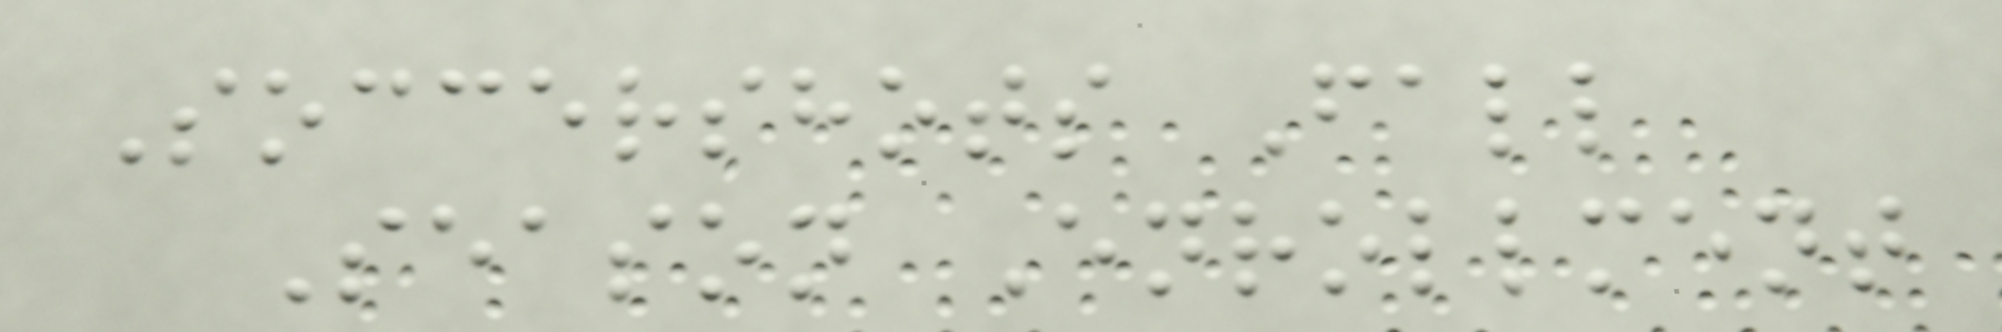Soccershots Fall
Season Enrollment
